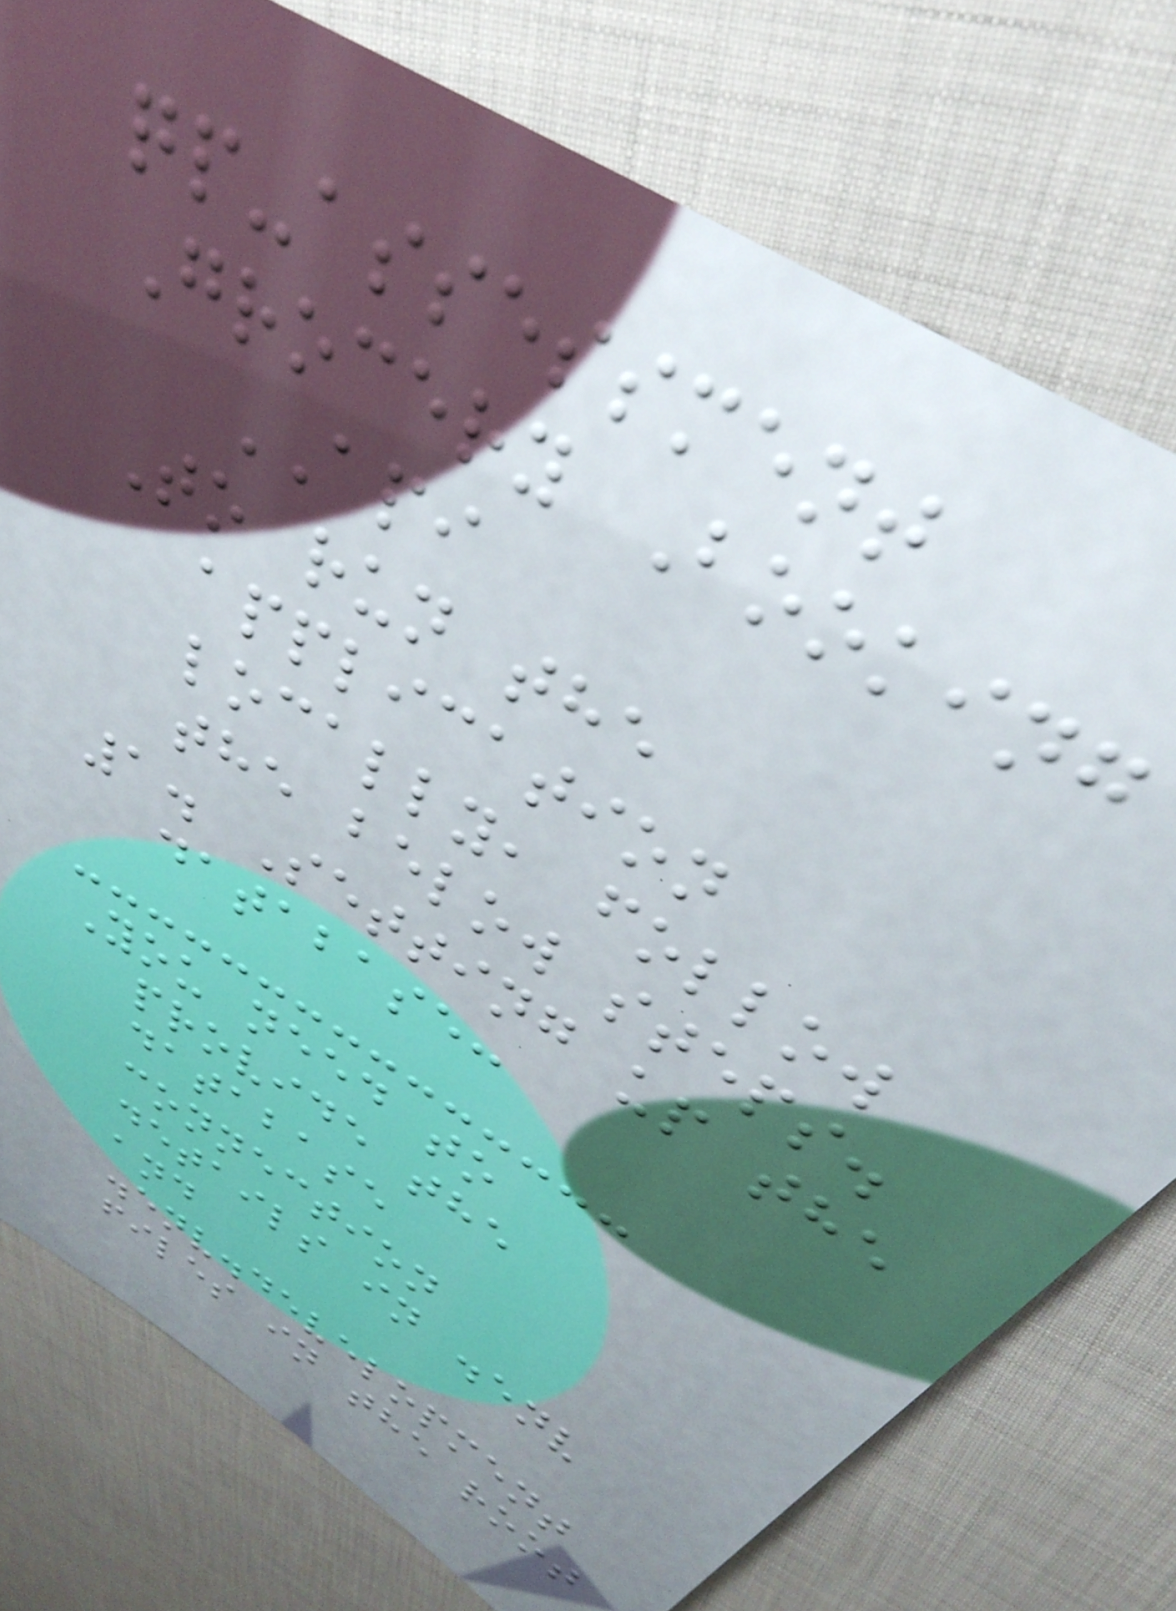qp-assessment
Grocery Booking
API
To run the
application
locally, follow
the below steps.
1. Setting up the
database:
You need to
provide the
database
connection
details in .env
and
.env.development
files in the root
